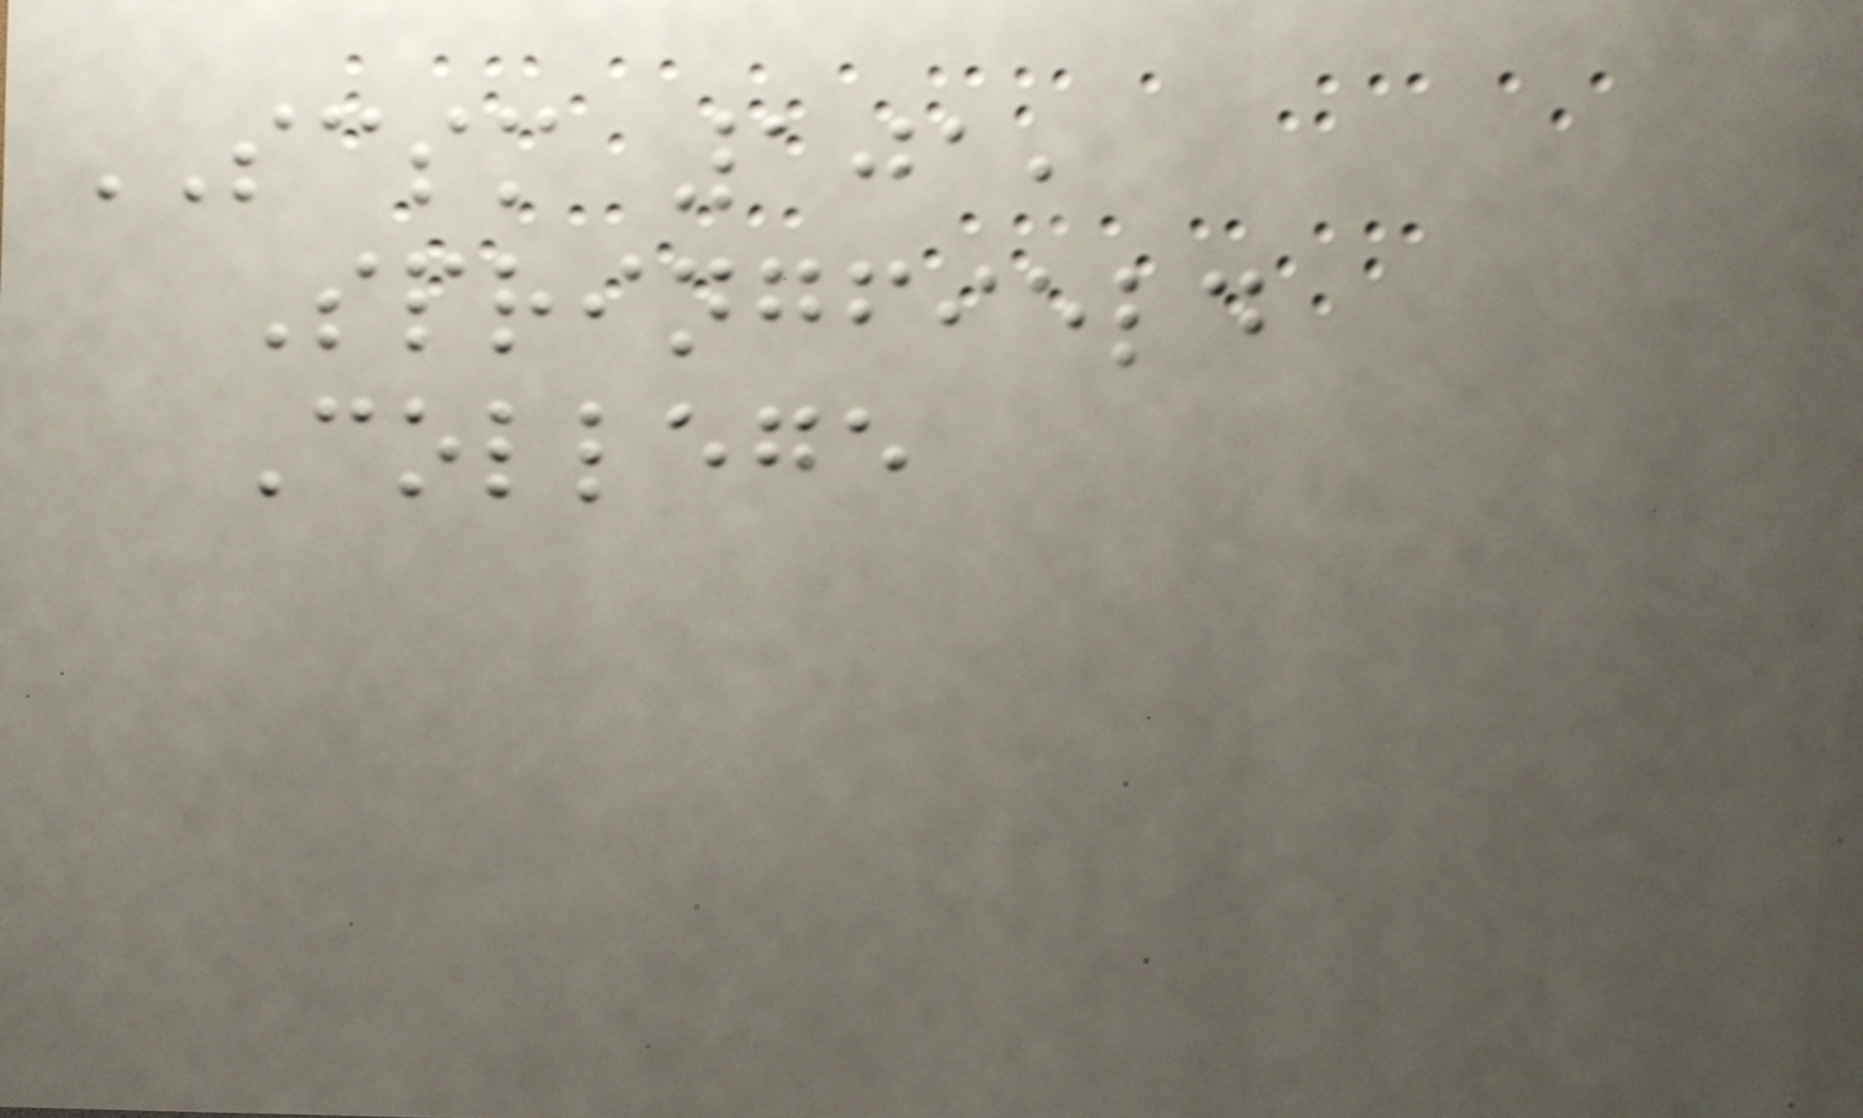SCSM 101,
Springfield
College
